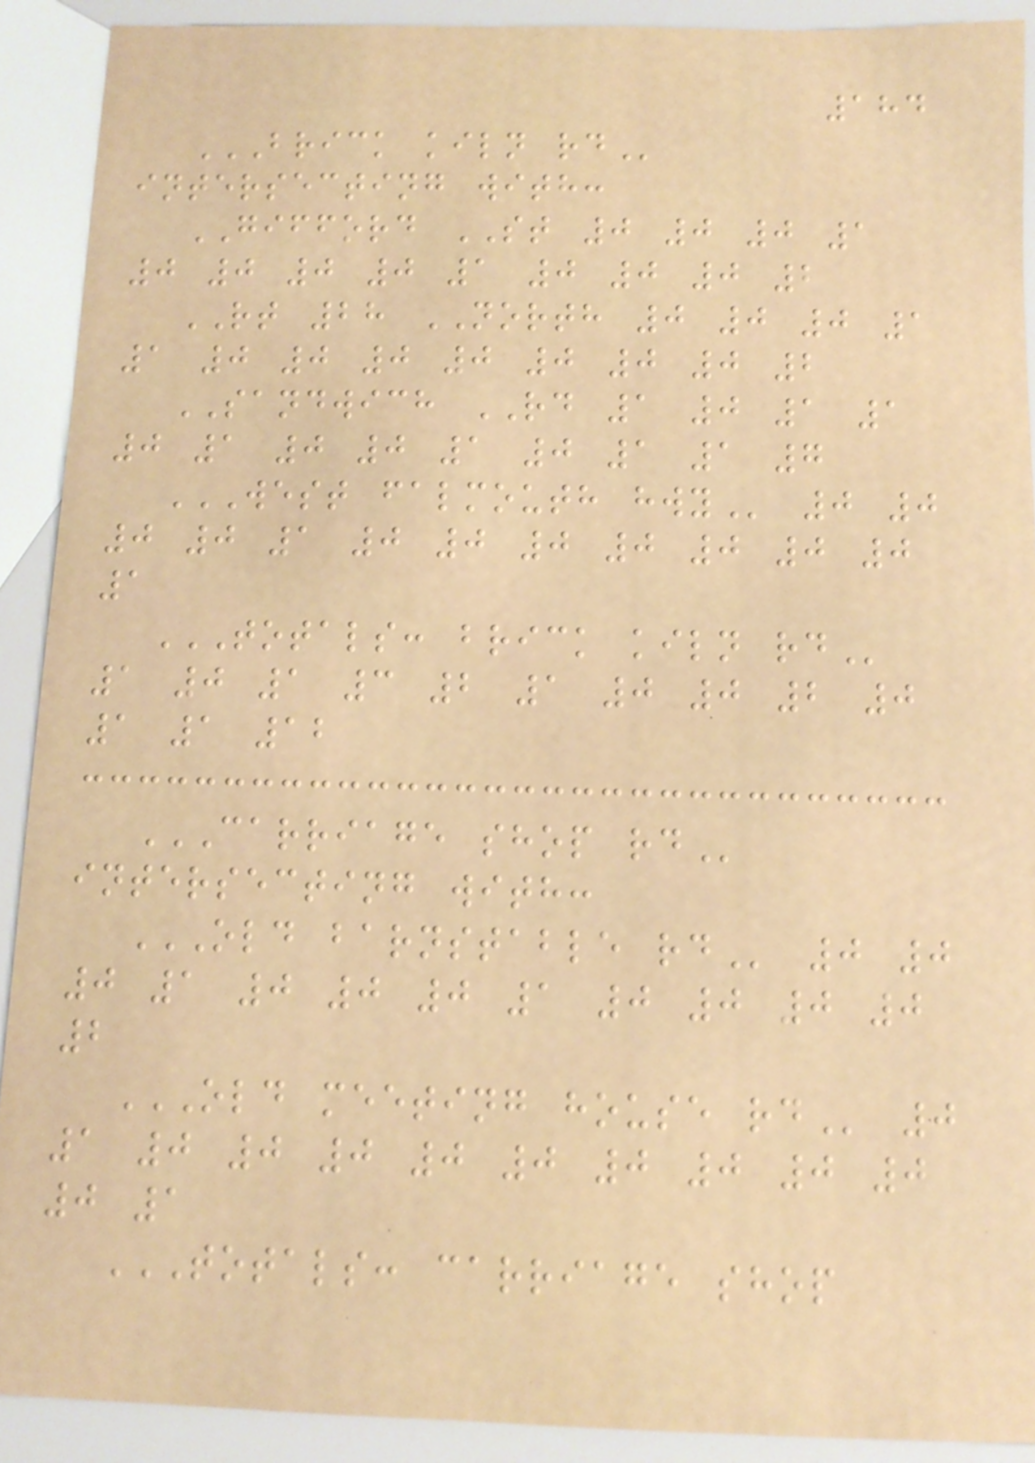184
BRICK KILN RD
intersecting with:
GIFFORD ST 0 0 0 1
0 0 0 0 1 0 0 0 2
RT 28 NORTH 0 0 0 1
1 0 0 0 0 0 0 0 2
SANDWICH RD 1 0 1 1
0 1 0 0 1 0 1 1 7
WEST FALMOUTH HWY 0 0
0 0 1 0 0 0 0 0 0 0
1
TOTALS: BRICK KILN RD
1 0 1 3 2 1 0 0 2 0
1 1 12
CARRIAGE SHOP RD
intersecting with:
OLD BARNSTABLE RD 0 0
0 1 0 0 0 1 0 0 0 0
2
OLD MEETING HOUSE RD 0
1 0 0 0 0 0 0 0 0 0
0 1
TOTALS: CARRIAGE SHOP
